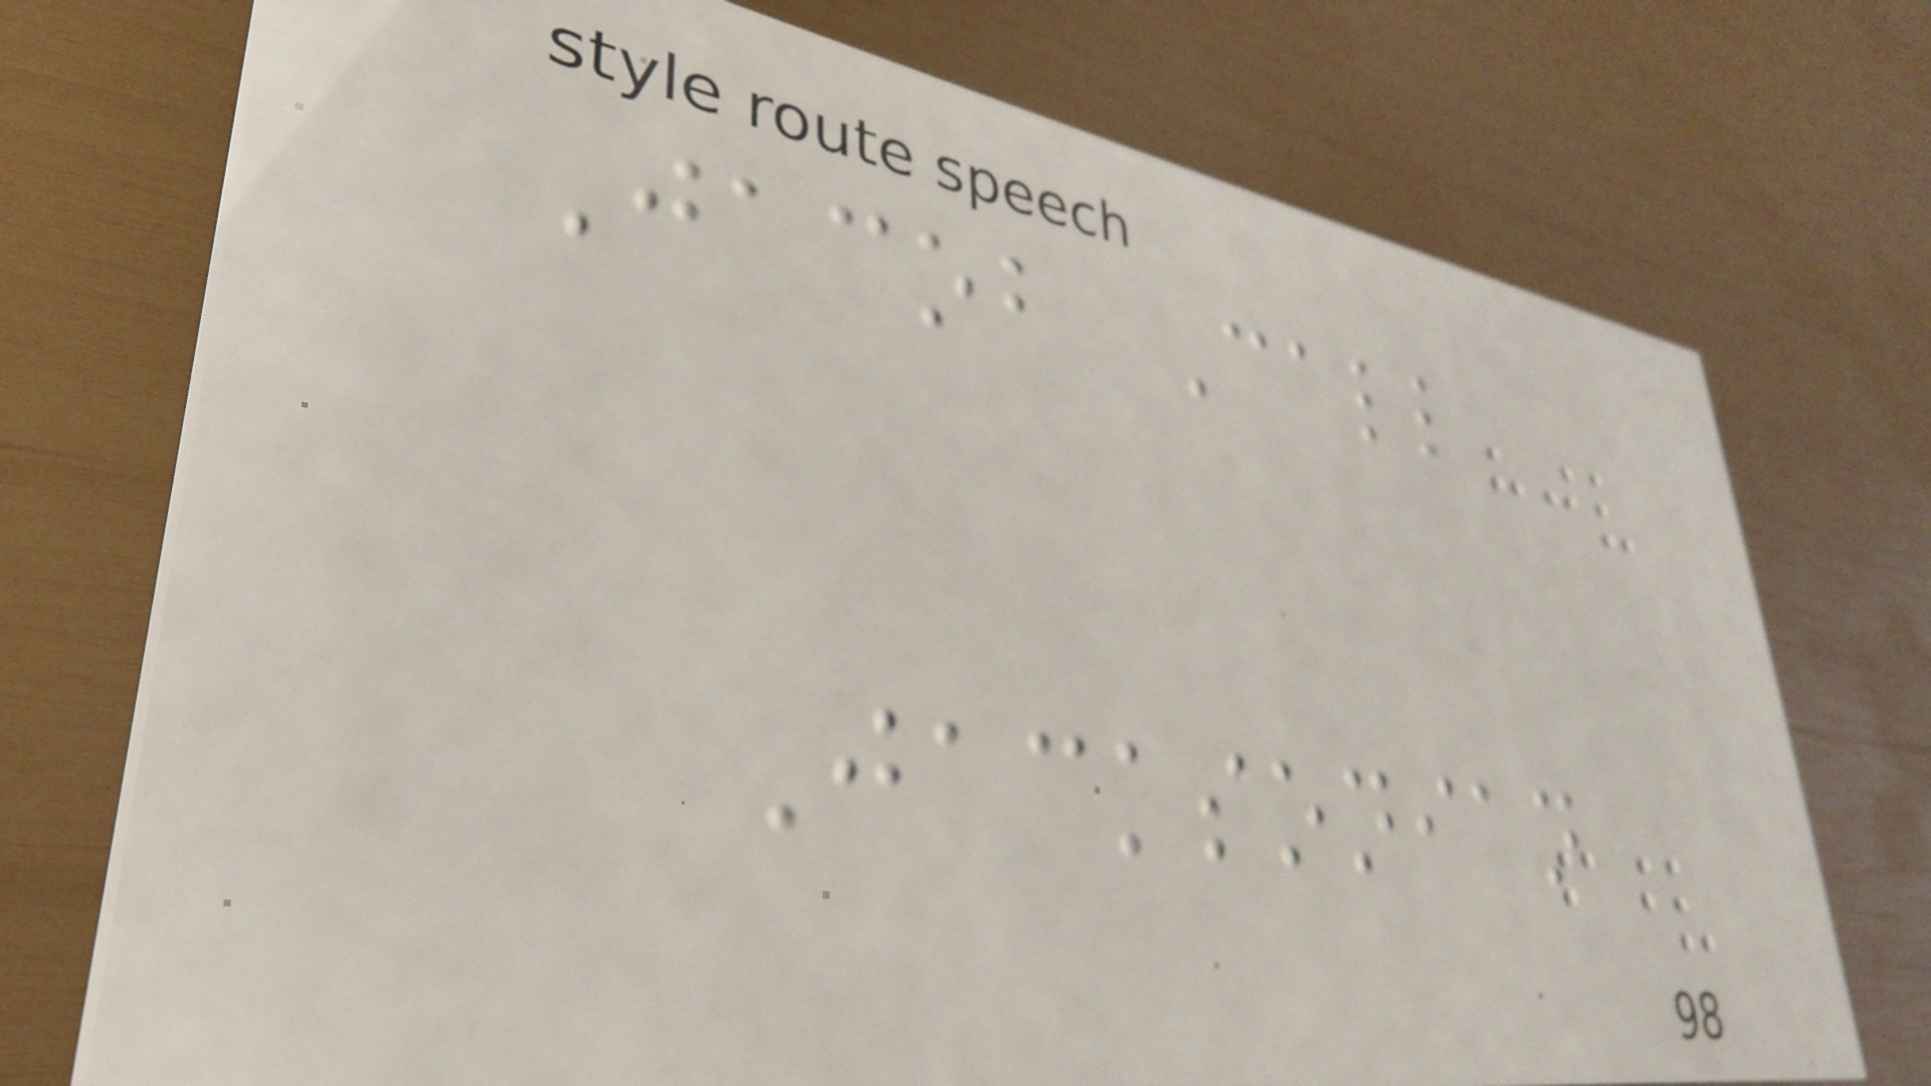Jacob Call
Jacksonian
